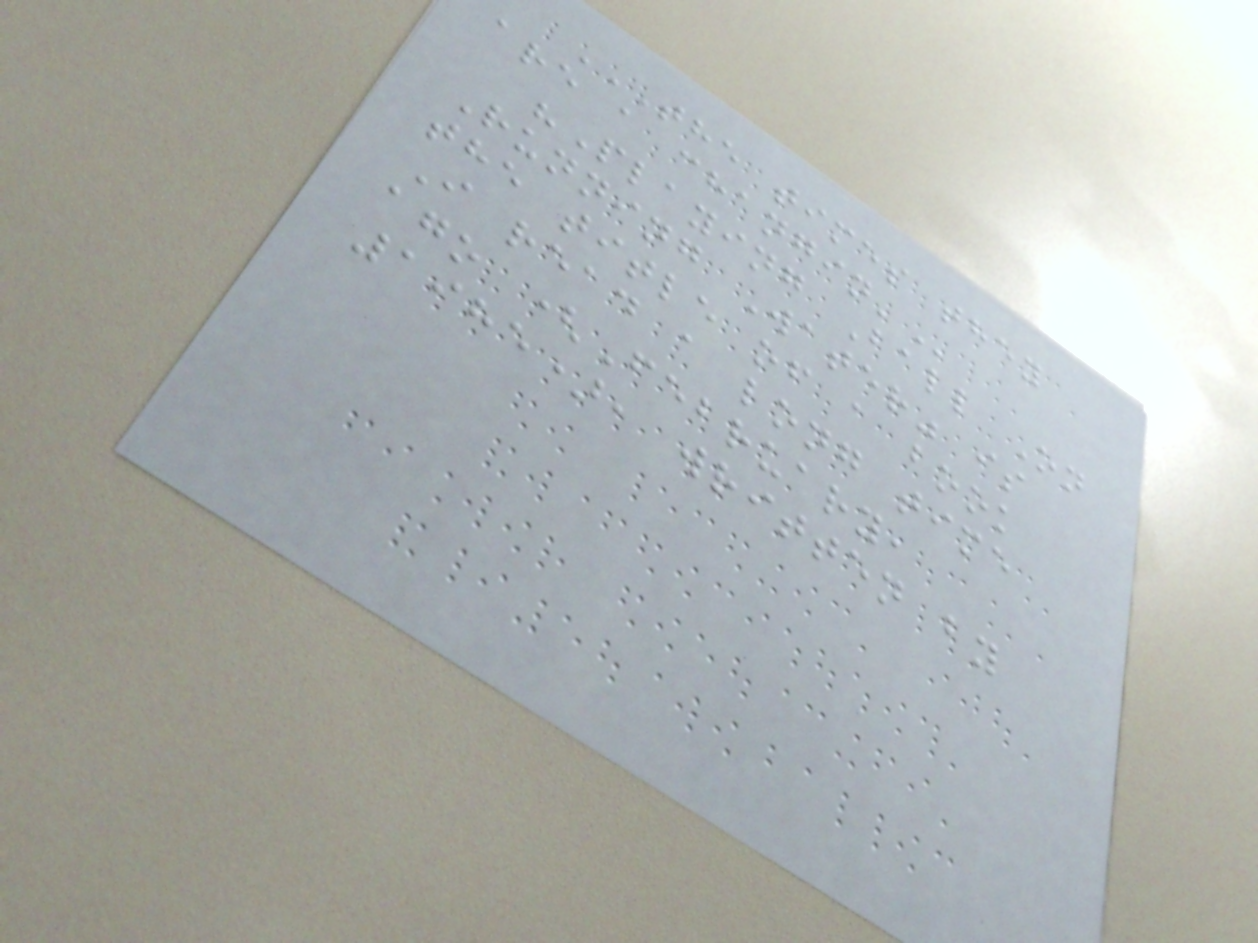THE TIMES THEY
ARE A CHANGIN'
"Playing Ball On
Running Water" is
the title of a book
I read a long time
ago (February,
1985), written by
